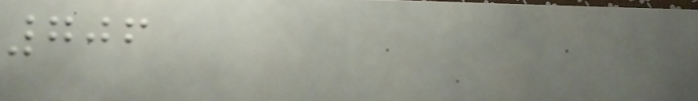706
